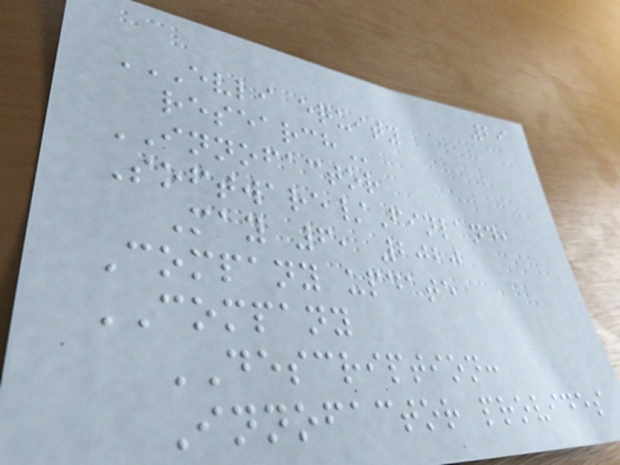29
EVLI EQUITY
RESEARCH
INNOFACTOR
Software/Finland,
May 6, 2020
Company update
COMPANY
DESCRIPTION:
Innofactor provides
